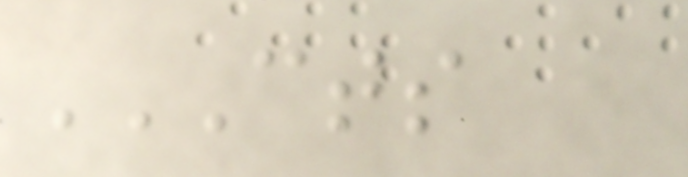CTS
